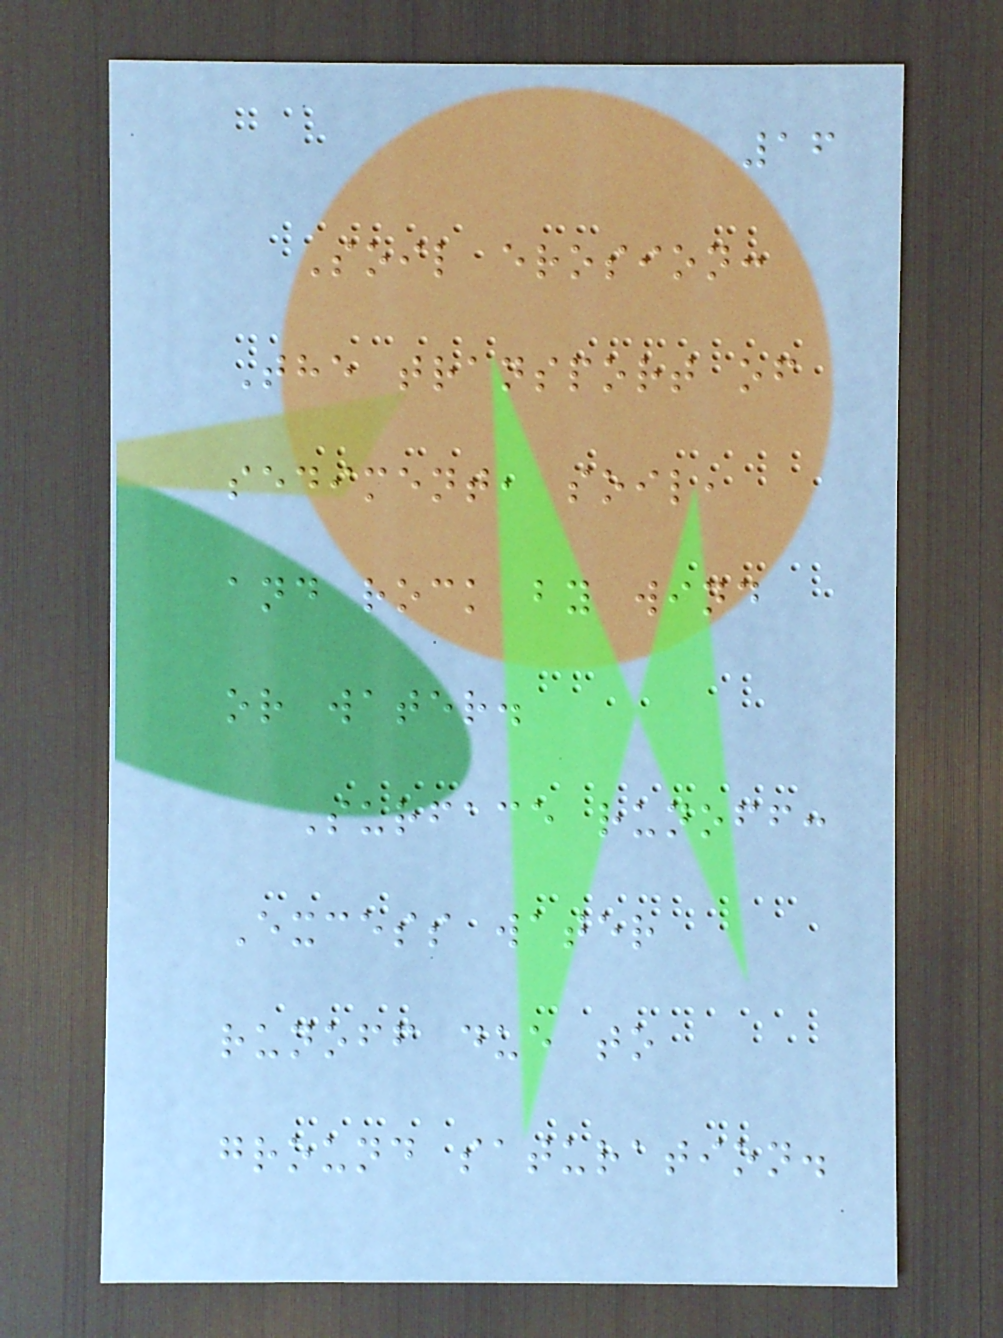16
Soil erosion:
The transport of
sediment, soil,
and rock by wind
or water.
Surface runoff:
Excess water
runoff due to
ground saturation.
